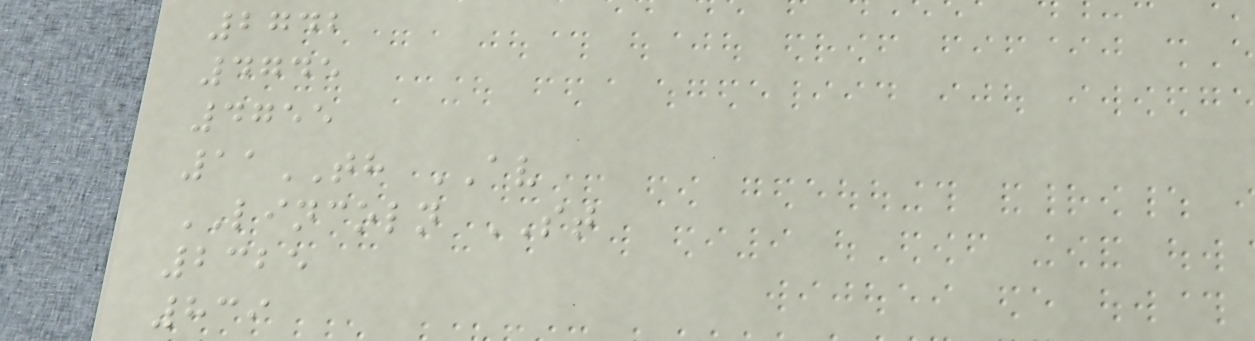2742
4745
4755
11TH AV
LINCOLN ST
2325
839
